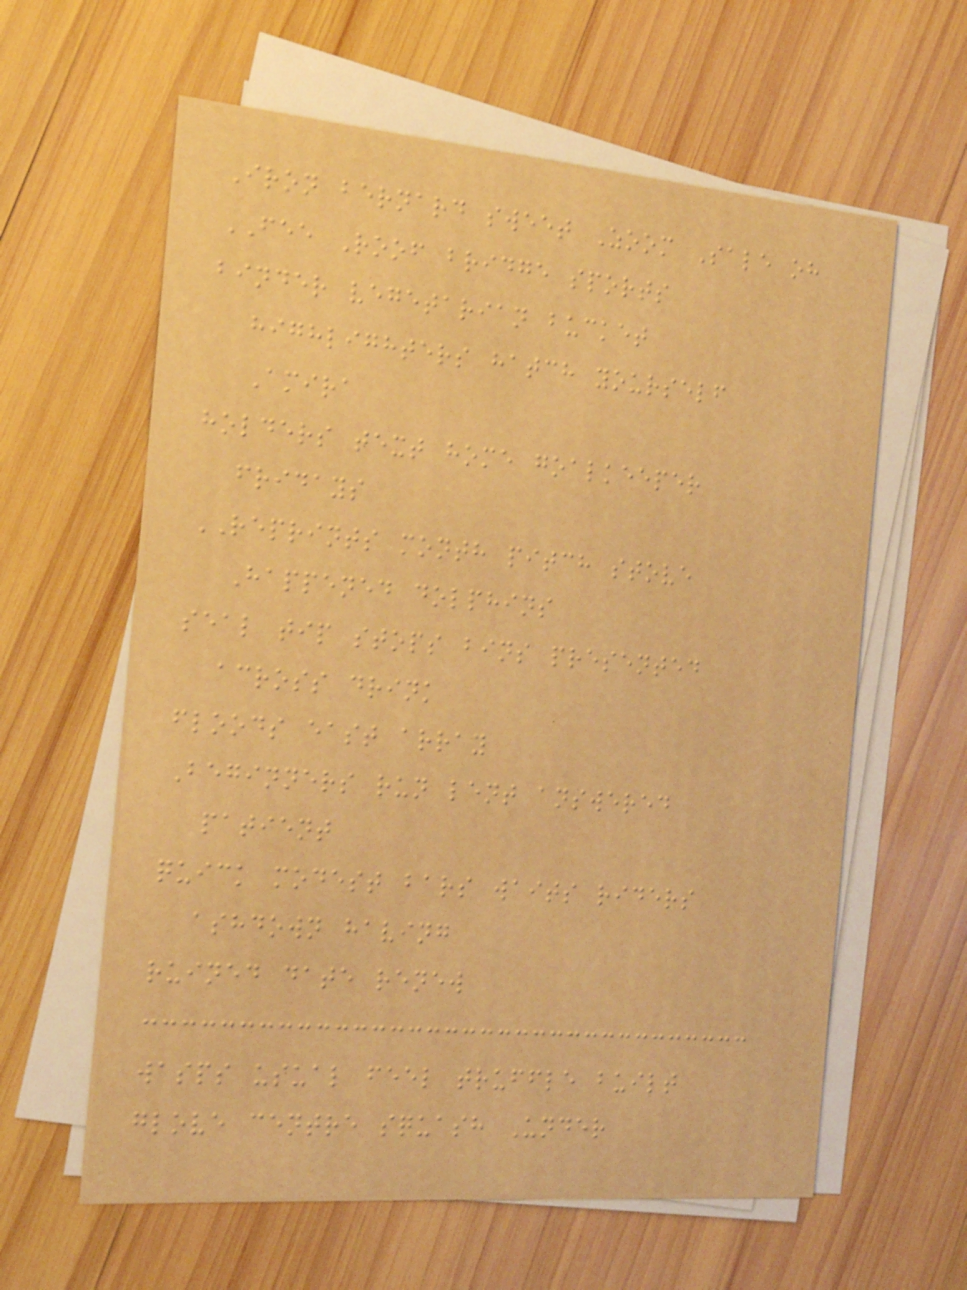Iron bernard sweet Zoom Sale oh
FEE Roof bridge sports
binder vegetarian bucket
highlighters hatch yourself
Amira
holders text home goalkeeper
fridays
REPRINTS month pitch stove
Happened dolphins
seal tip stops bins presented
across drink
floods east array
Beginners run lent answered
patient
quick modest bars waits riders
ashdown having
ruined date renew
wasps usual feel truffle built
glove centre squash Under
